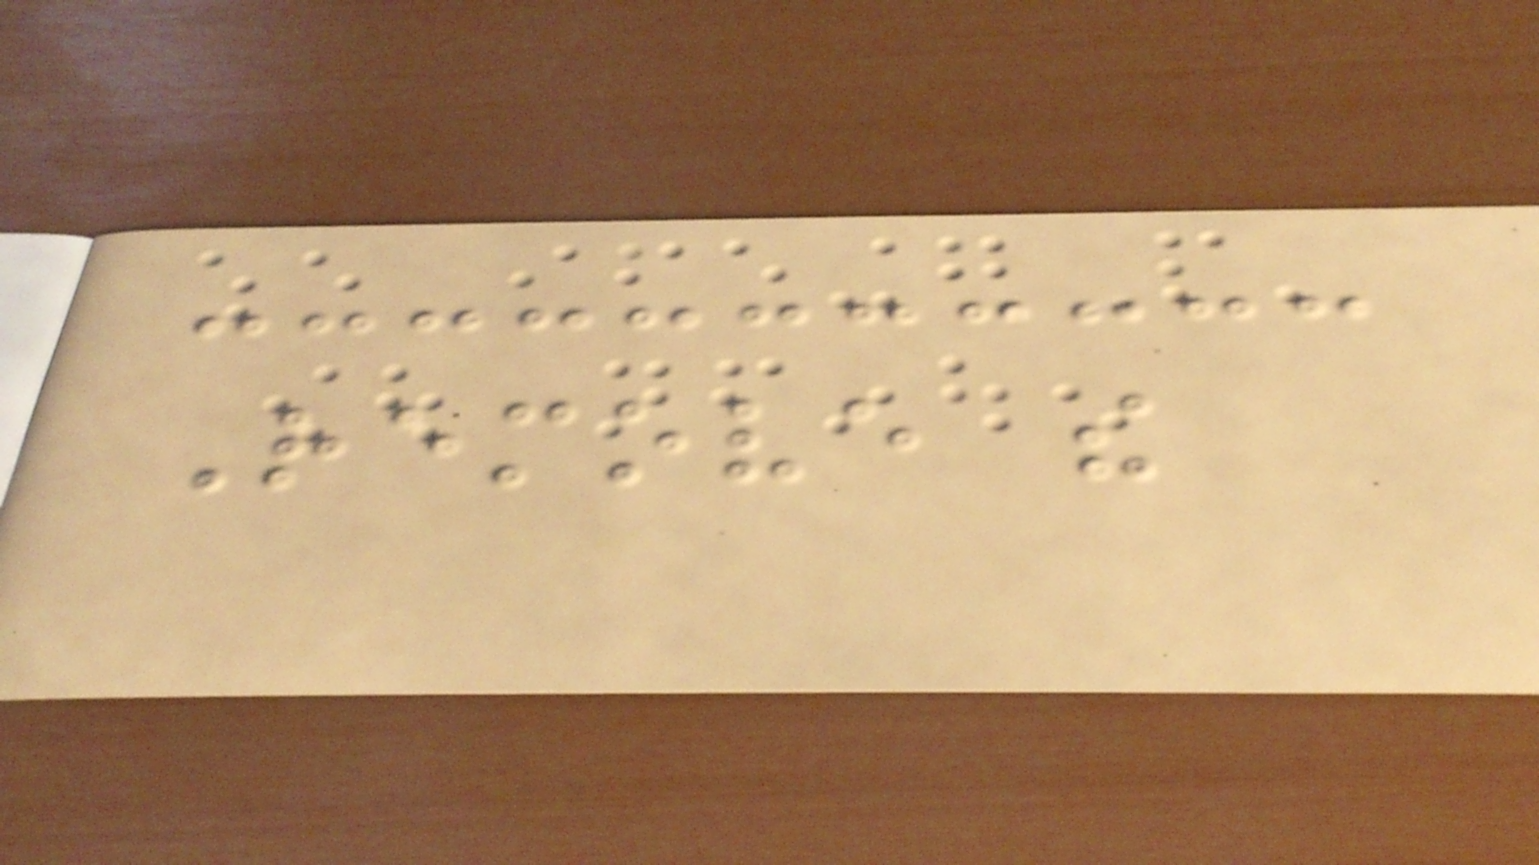Remove the
